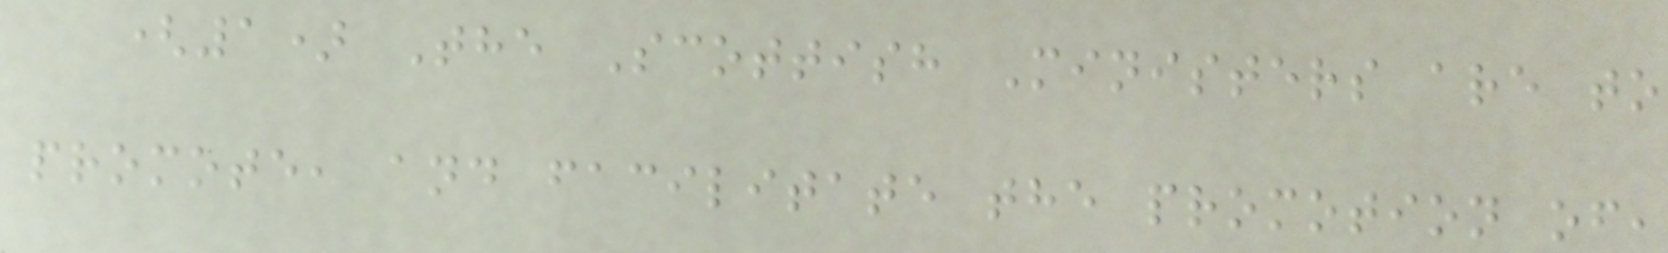(1) The Scottish Ministers are to
promote, and facilitate the promotion of,
